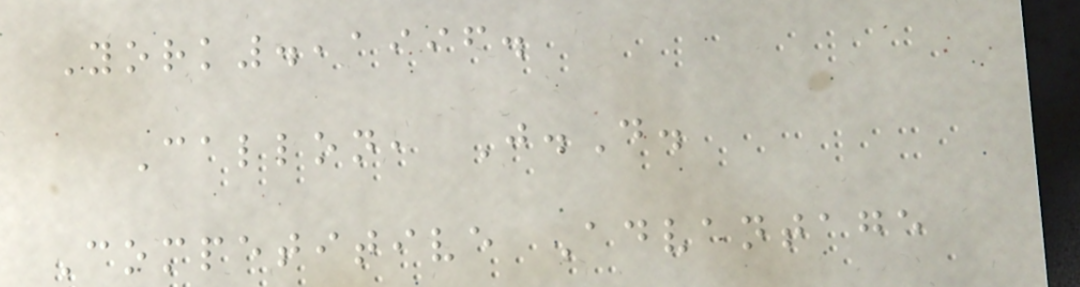York.,1996.
Callon, J.D.
Competitive Advantage
